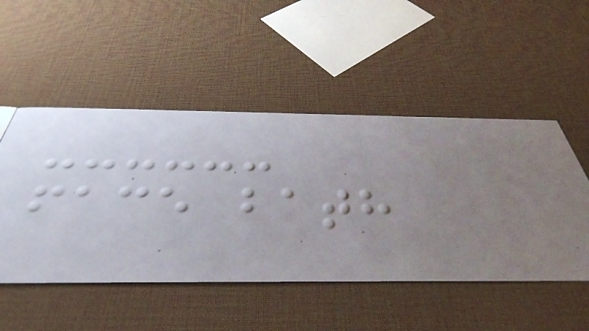face bath
